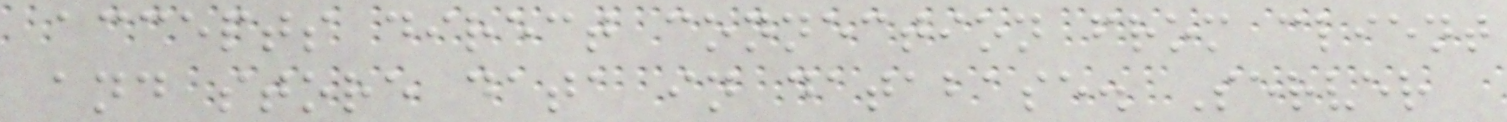accepts direct connection from client
and store data in database. Server
